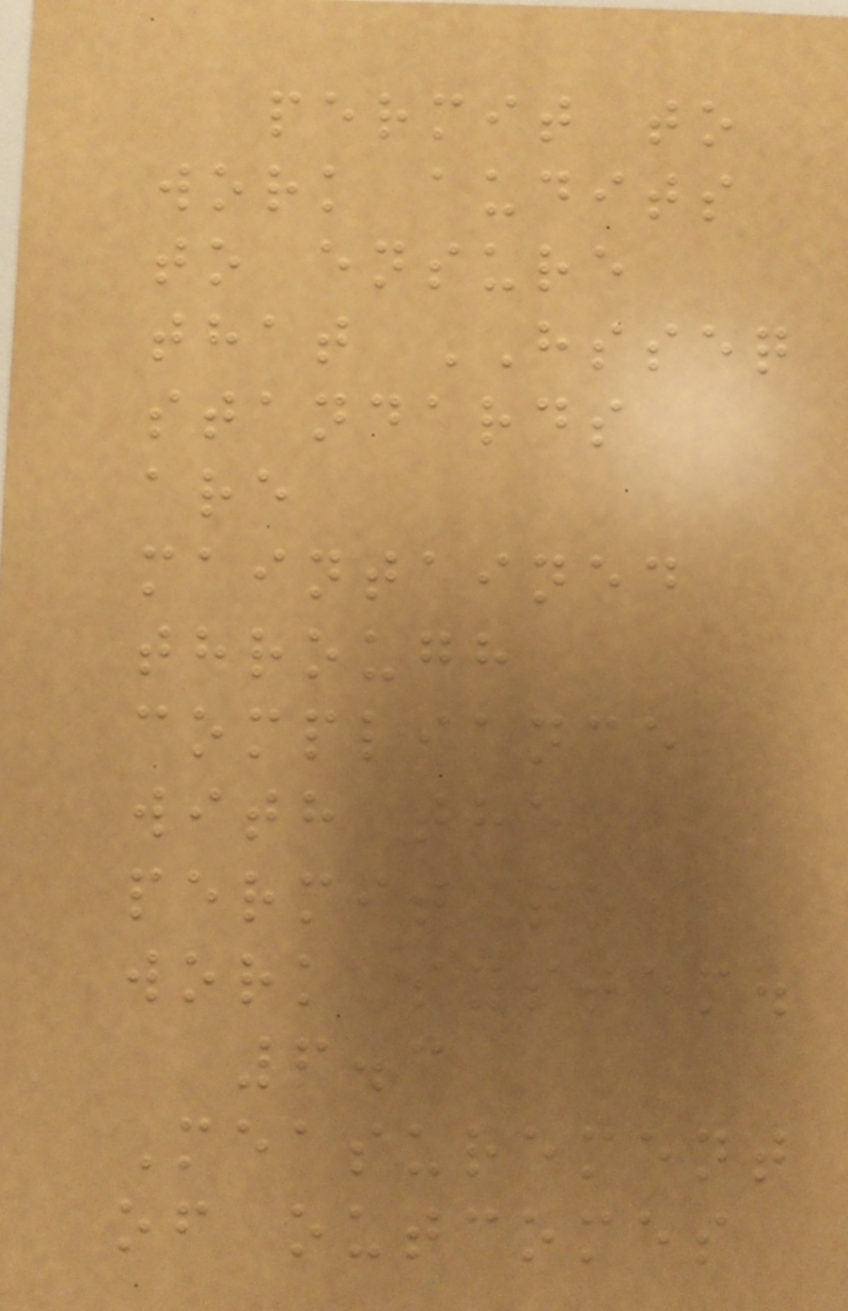permit to
work audits
to ensure
that HSSEQ
standards
are
maintained
through
compliance
with the
permit to
work system.
6.3
Measurement
of outcomes
